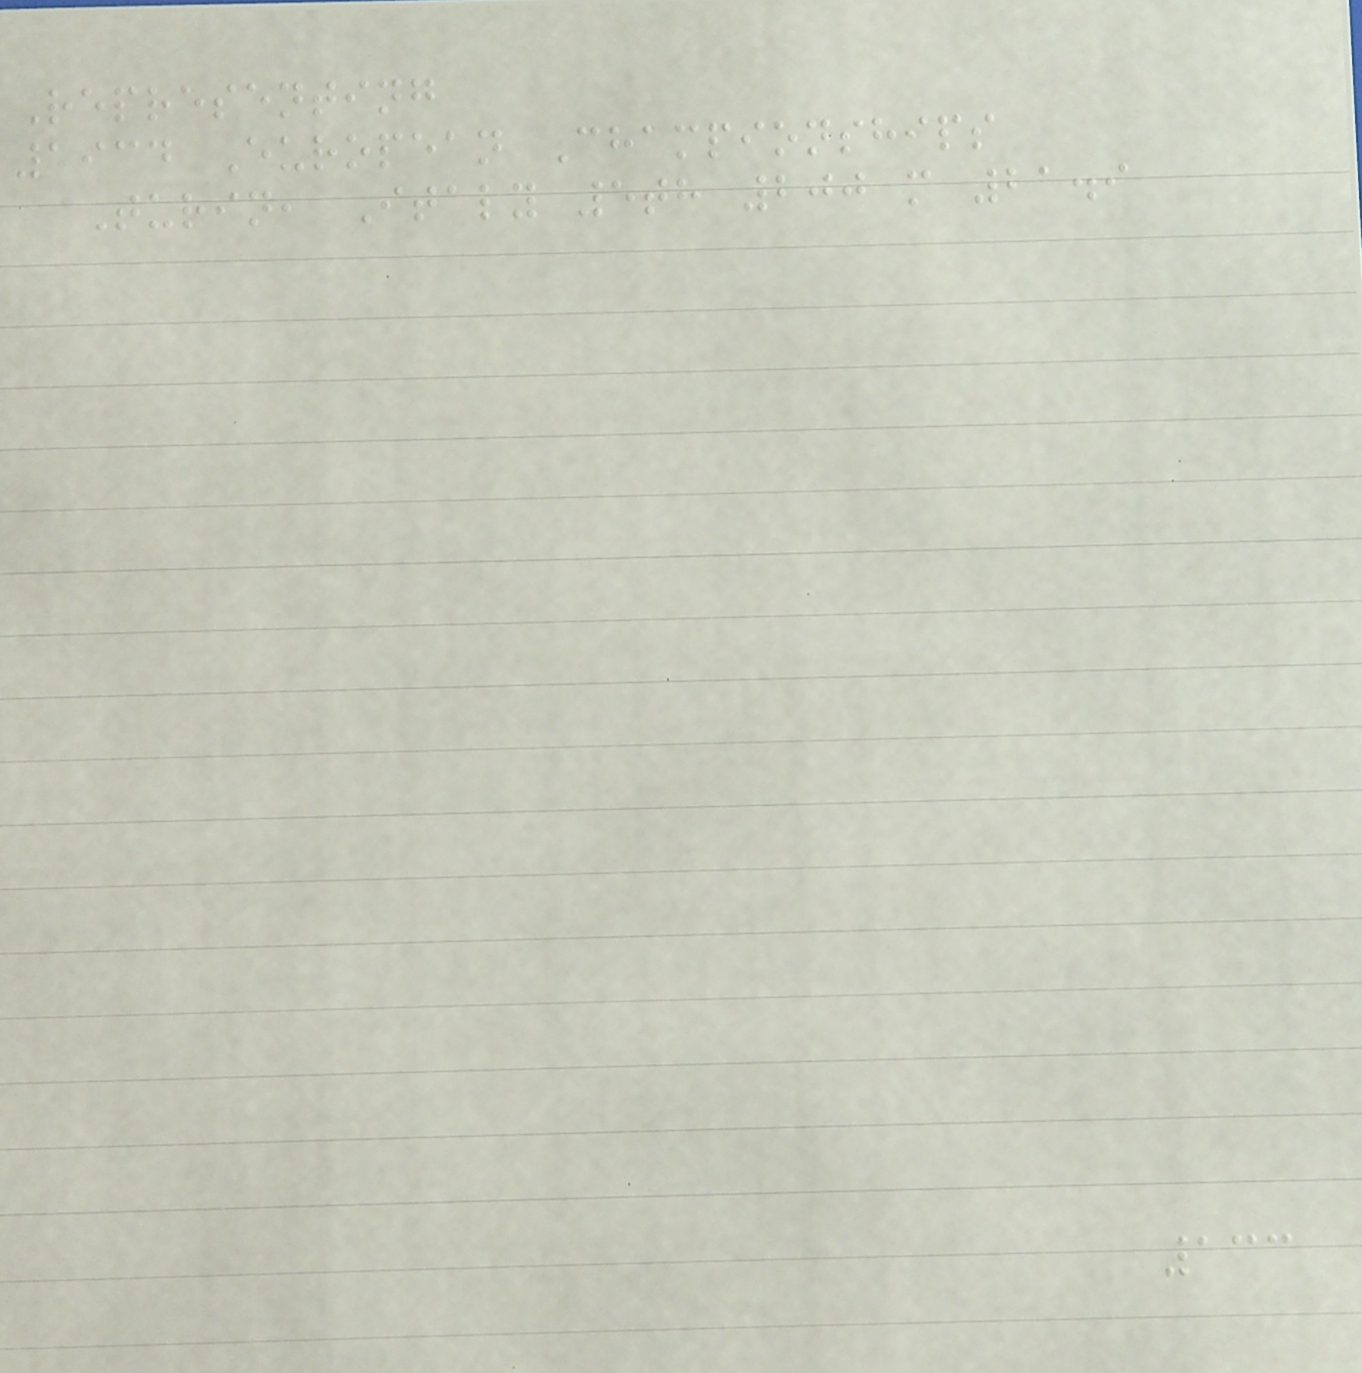Representing
1934 European Championships
Turin, Italy 5th 200 m 21.9
133
